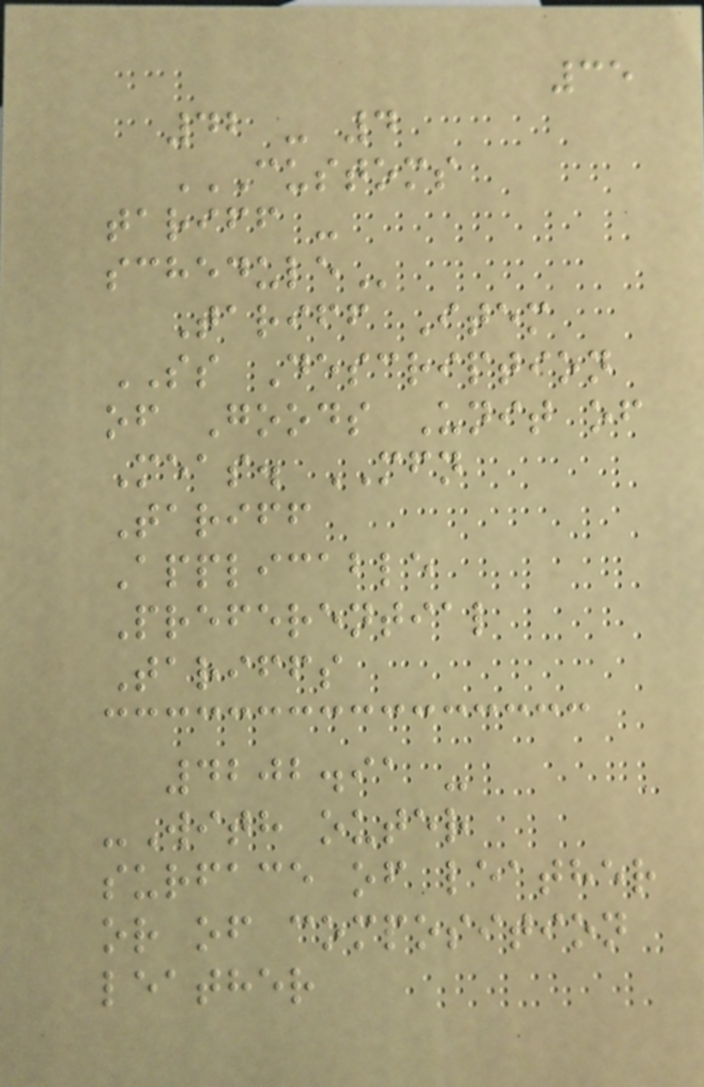35
42 - 4
CUSTOMS
TARIFF -
SCHEDULE
Tariff Item
SS Description
of Goods Unit of
Meas. MFN
Tariff
Applicable
Preferential
Tariffs
4202.91 -
-With outer
surface of leather
or of composition
leather
